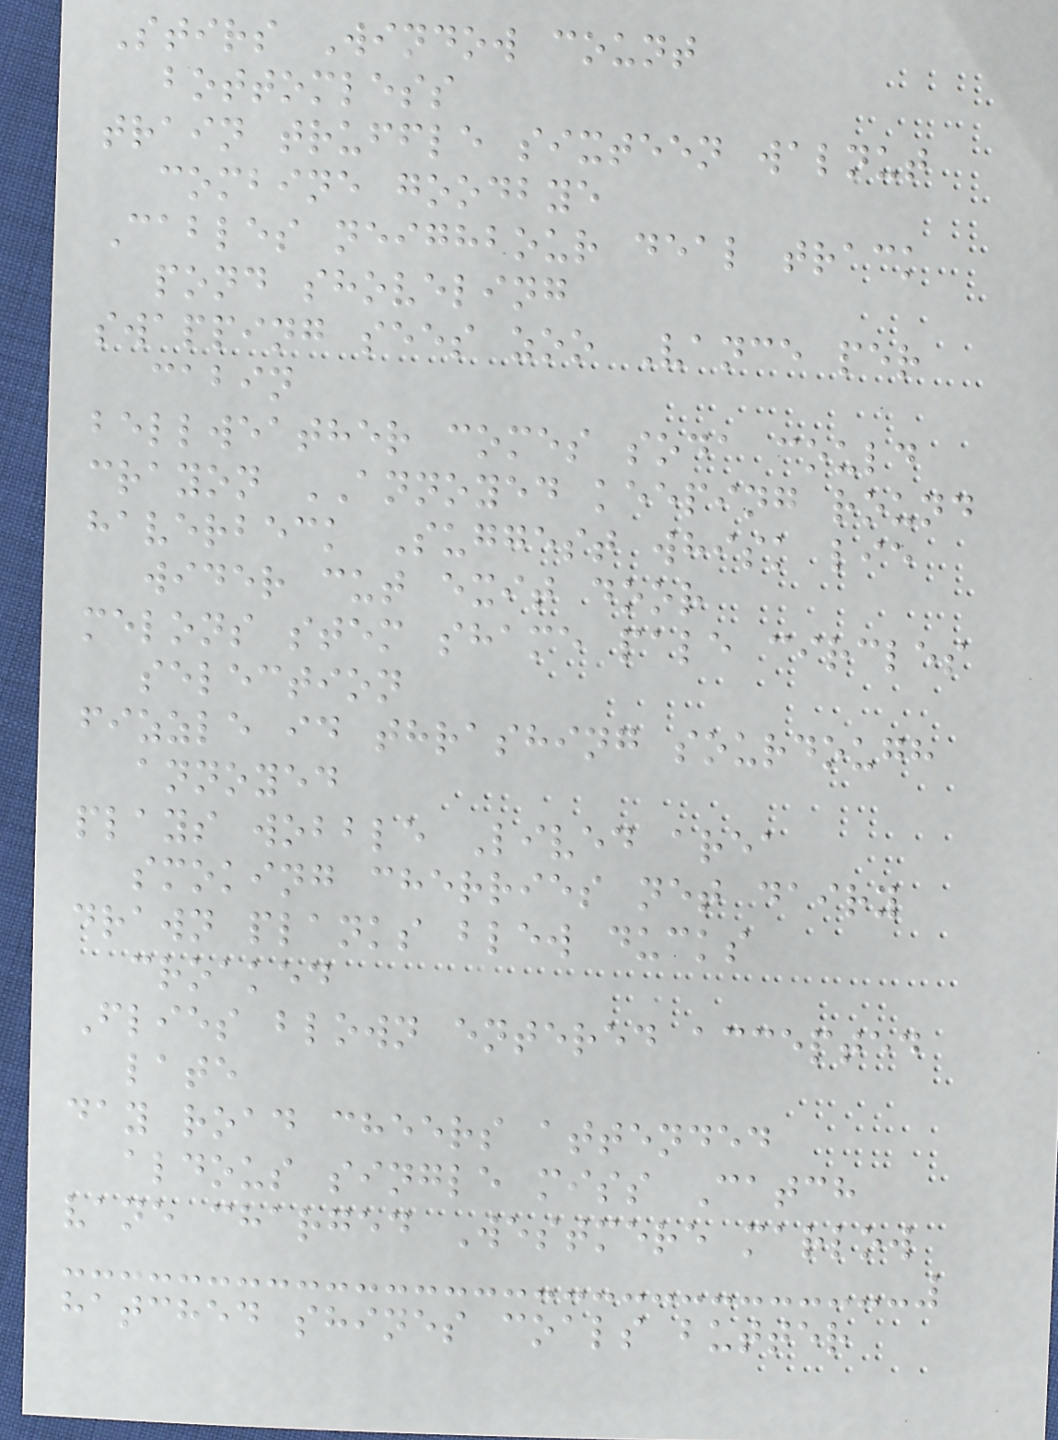Stirs Window count
bottomless
train truffle sixteen walnut
combine goodbye
Cables neighbour deal track
pond shoveling
swapping sees zoo Vance per
cabin
bellweather comes soda could
crayon ANNOYED keeping round
haverbeck Suggest whisk lie
wider cut exit door
melons stem shame pale circles
selection
fizzle id thrashing sourdough
annoyed
plays wobble Lived area
smoking cherries net dairy
drawn planks blew ducks
croaked
Flies blown entered accepted
late
day road cheers attended
aldous single miss Catch
vane charged Westmere marlow
hatched shines coals butter
